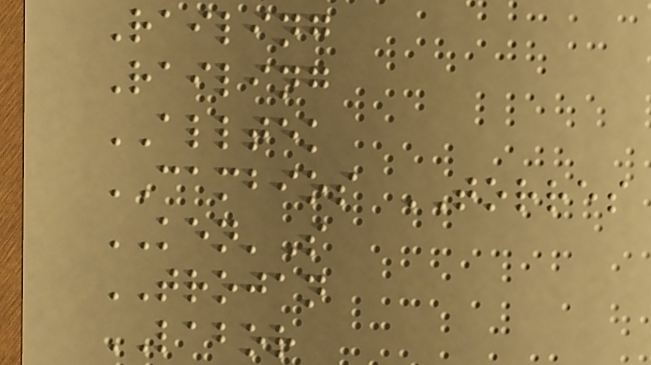Railing
Railing
ALLTEK
CAMBIOS TORRES
KEN'S
TROJAN
LABOR
